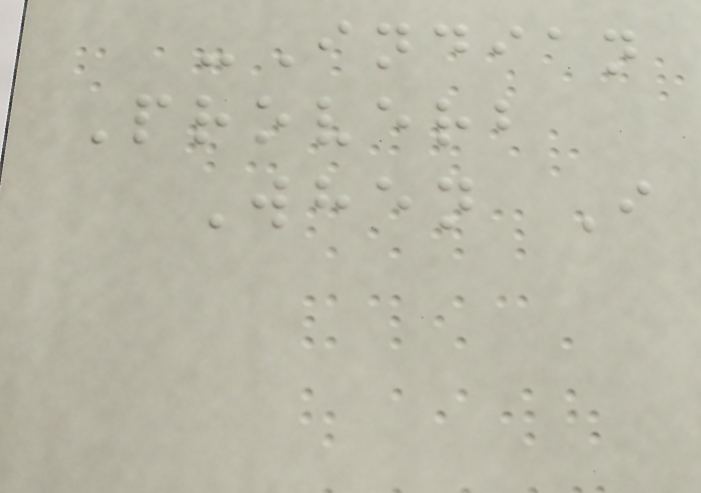-Indian
Proverb
When I
